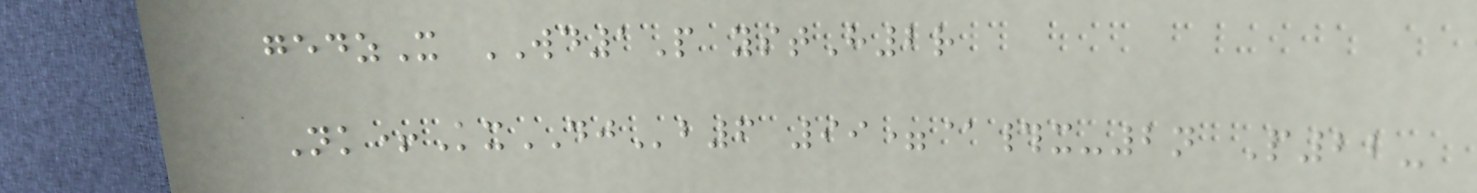gedzX WD1P ystH2r
Nk+KxDJb6 99=@#x-2n P22-
